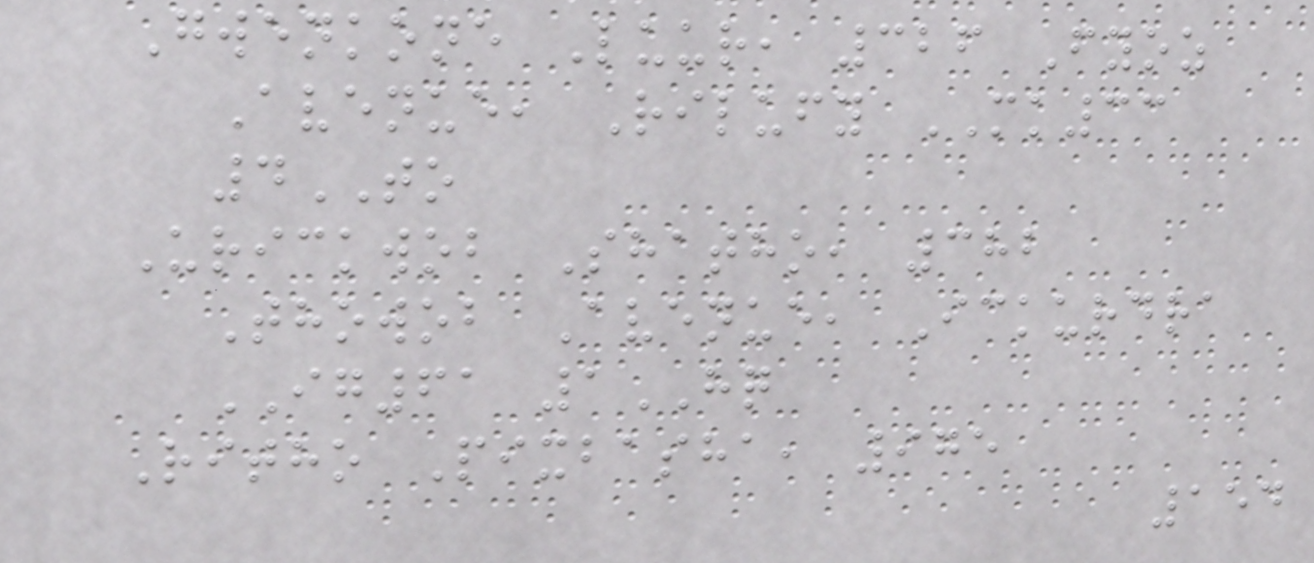Gwenkone Luur, 326 Fyoz
Avenue, Rilufy MK33
4TO
Urickwob Shatho, 382
Thowob Avenue, Ickurdra
IG61 1HQ
Ritho Pixbasha, 975
154
